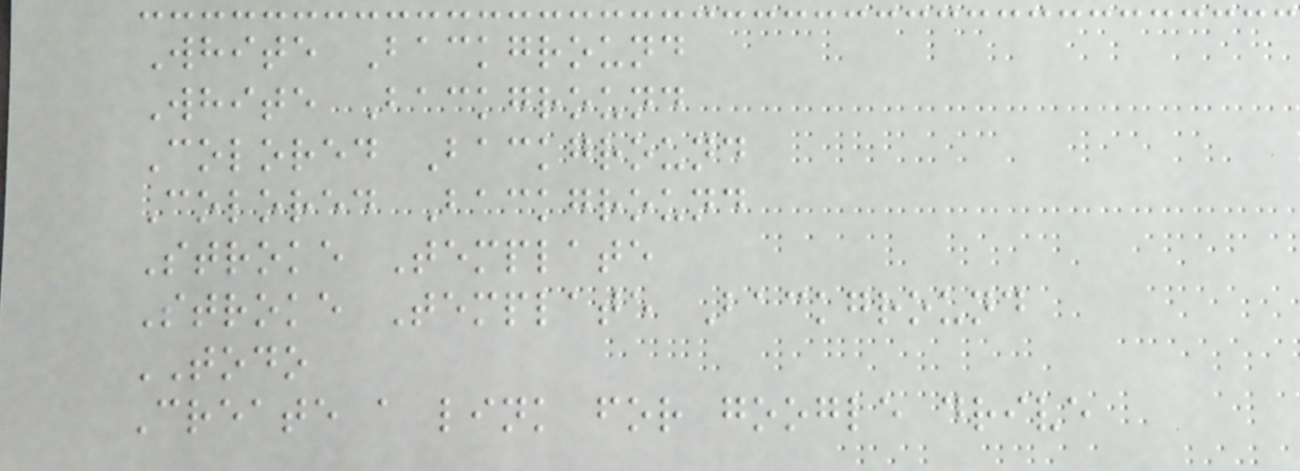White Background
White Background
Colored Background
Colored Background
Stroke Template
Stroke Template Background
TODO
Create a link for google drive
